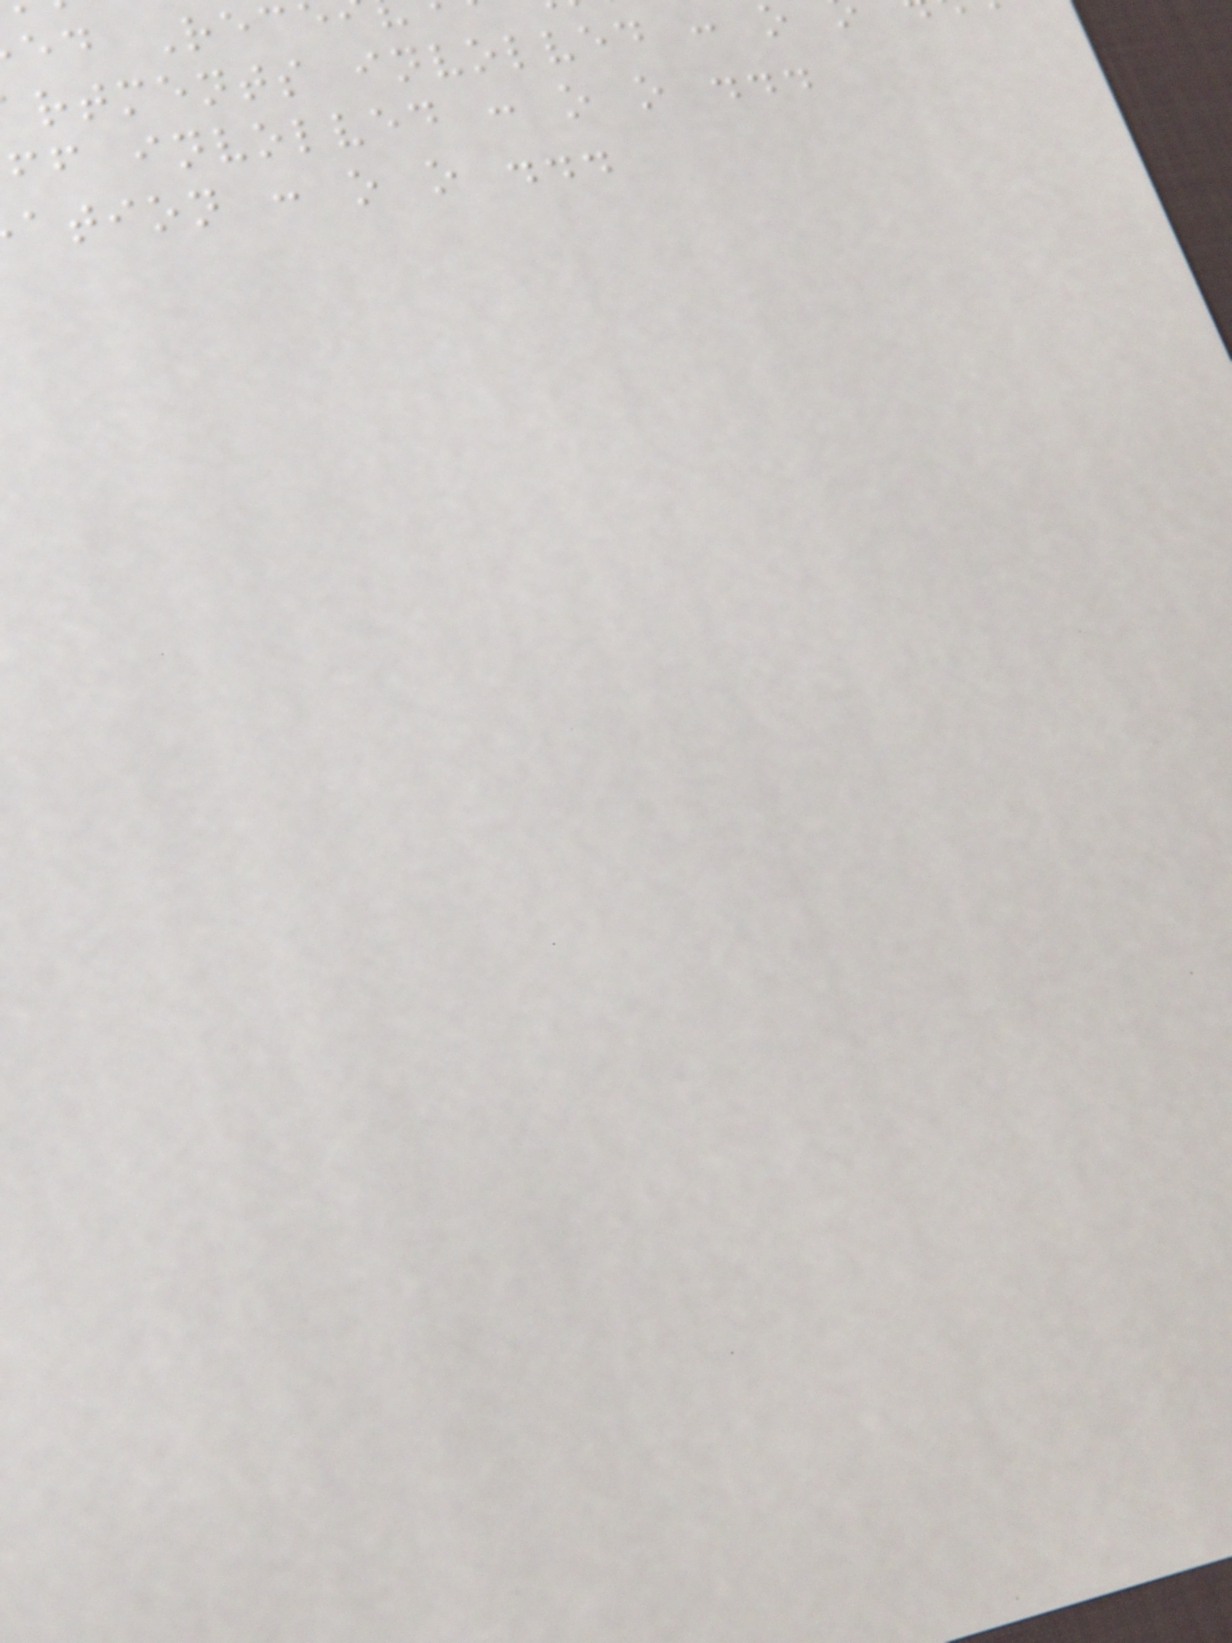ed Rec
rtments involved : o
ff involved : o o ...
ation : o o ...
